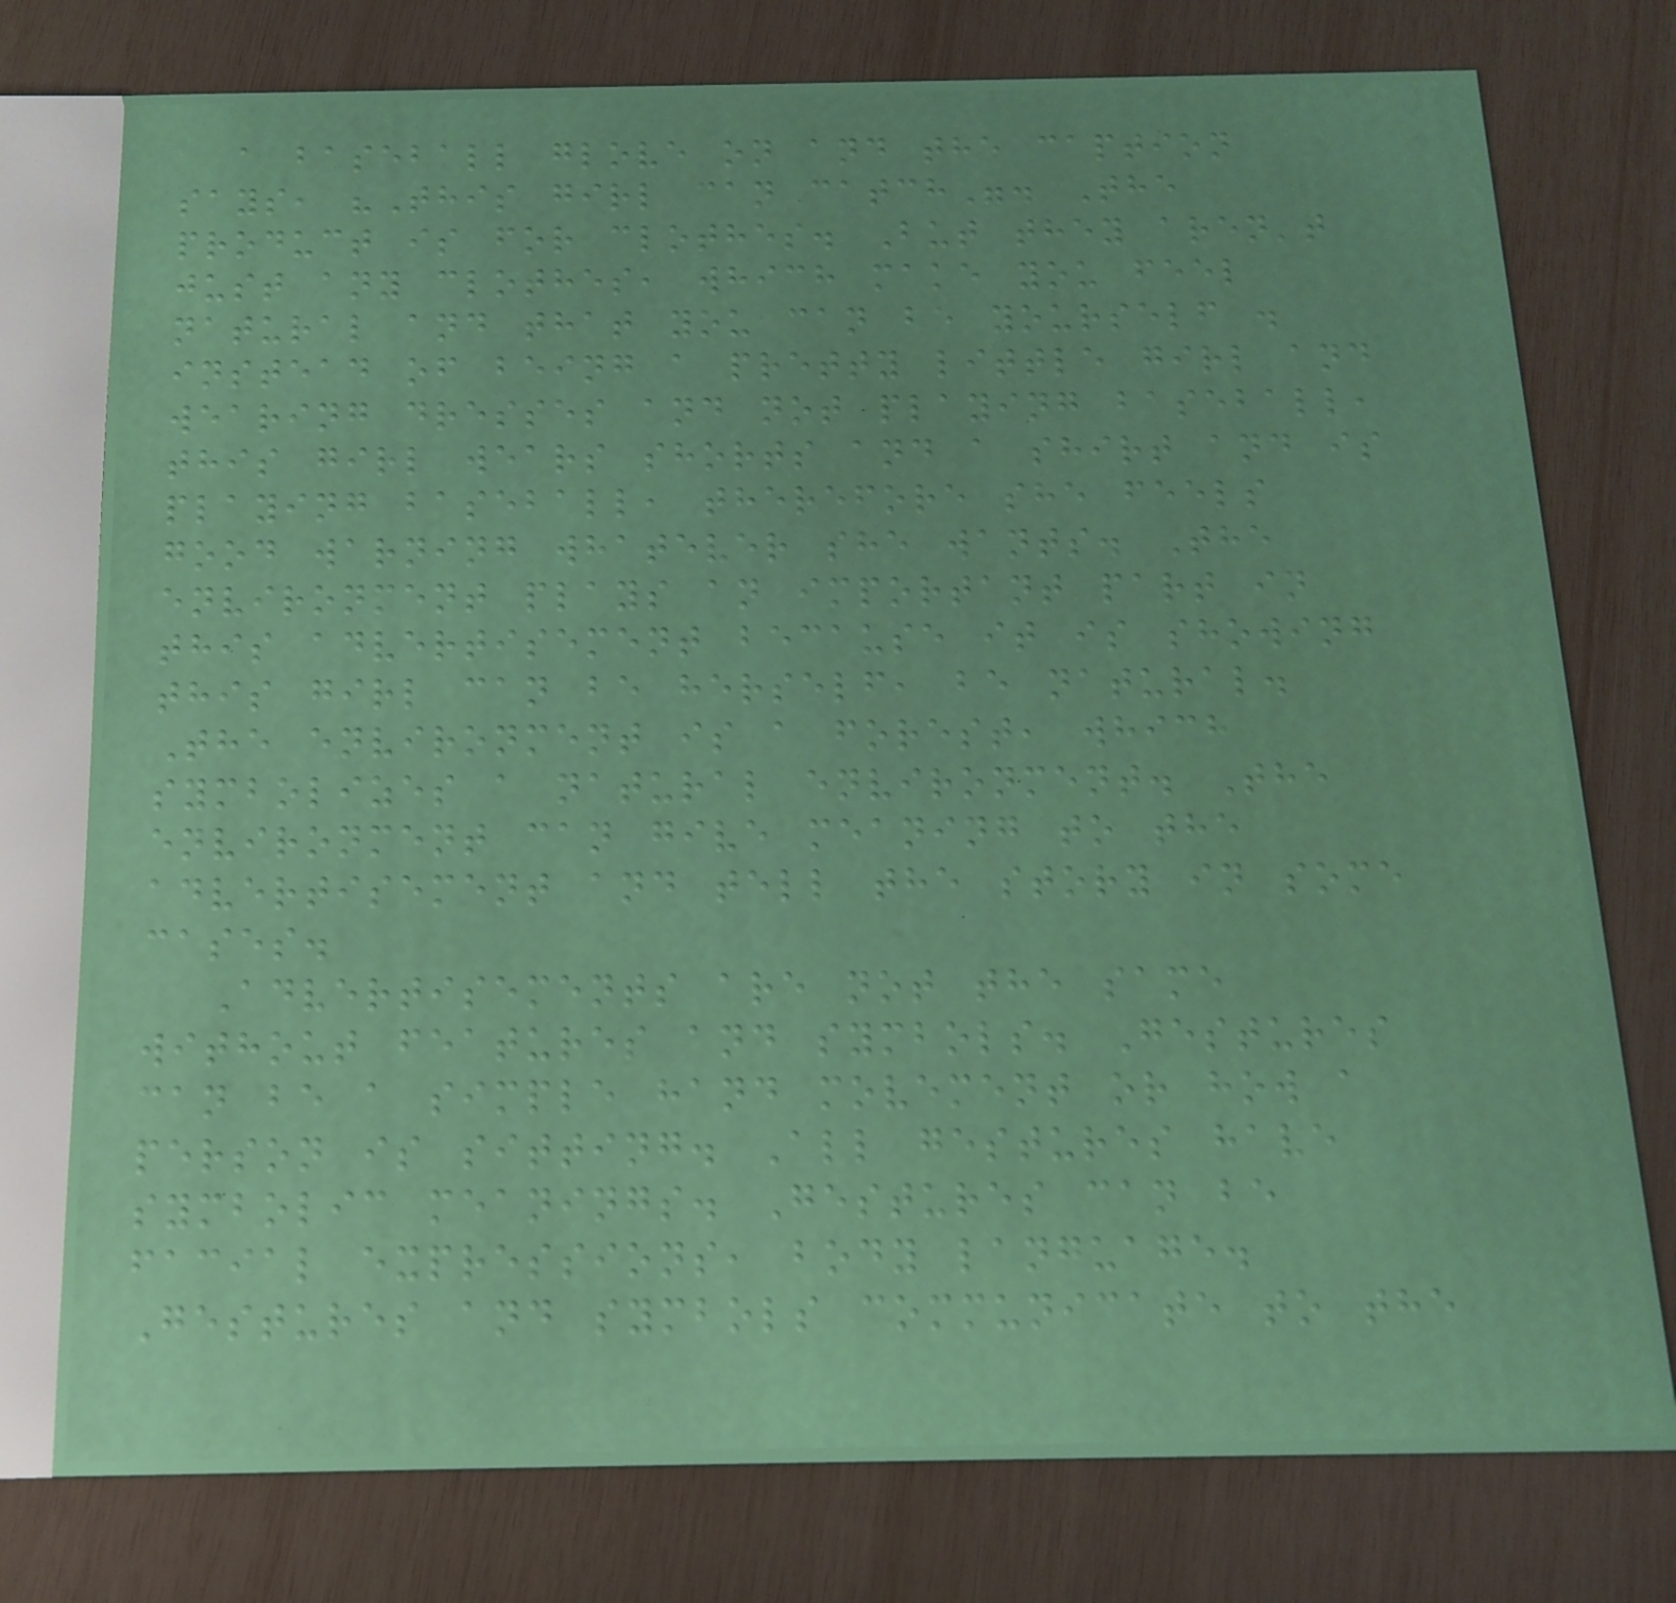a baseball glove on and the caption
says, "This girl can catch". The
product is for clothes. But they aren't
just any clothes, which make you feel
natural and that you can be yourself .
instead of being a pretty little girl and
wearing dresses and not playing baseball,
this girl wears shorts and a shirt and is
playing baseball, therefore she feels
good warning whatever she wants. The
environment plays an important part in
this advertisement because it is showing
this girl can be herself, be natural.
The environment is a forest, which
symbolizes a natural environment. The
environment can give meaning to the
advertisement and tell the story in some
cases.
Advertisements are not the same
without features and symbols. Gestures
can be a simple hand movement or how a
person is sitting. All gestures have
symbolic meanings. Gestures can be
facial expressions, body language.
Gestures and symbols communicate to the
